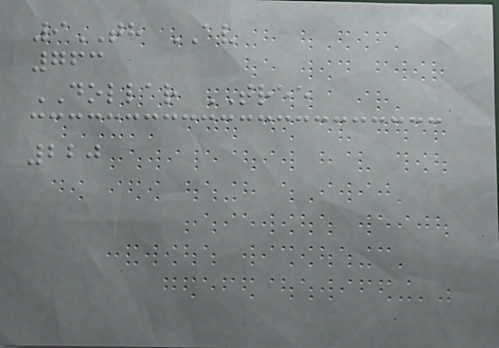9TH AV
763
DOLLAR TREE
220
